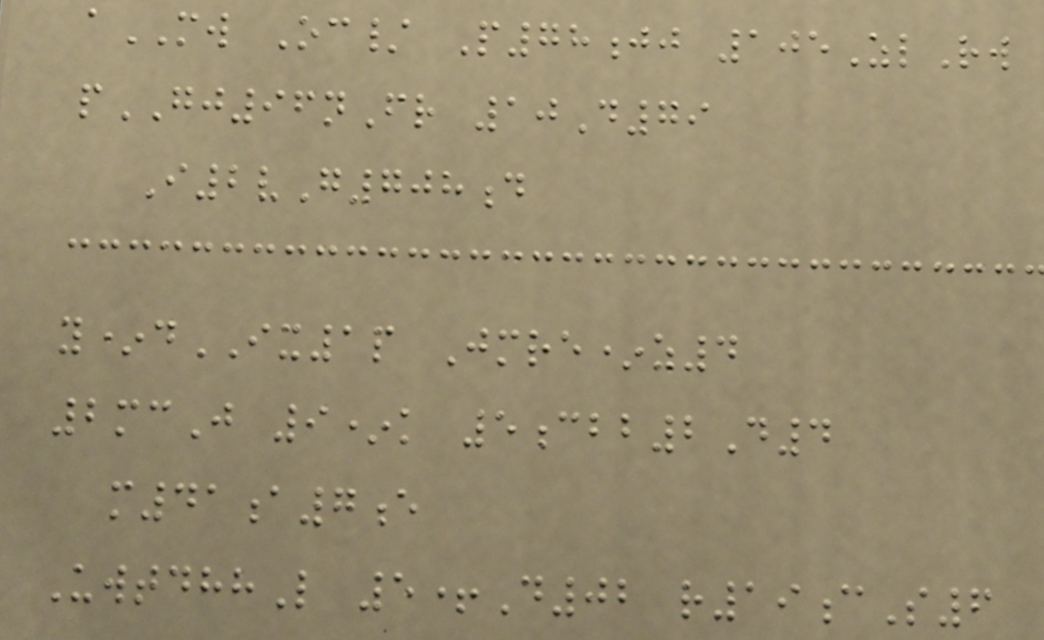aMW Oc/ P78jj 105ZlRw
pGJ96nFr 10D79
I2vG708d
y*dIX1p Jmre*z4
2mcJ 9*k 5cbb2D4
m41a7e
UwtdhhL 5+D02 r19cS6
